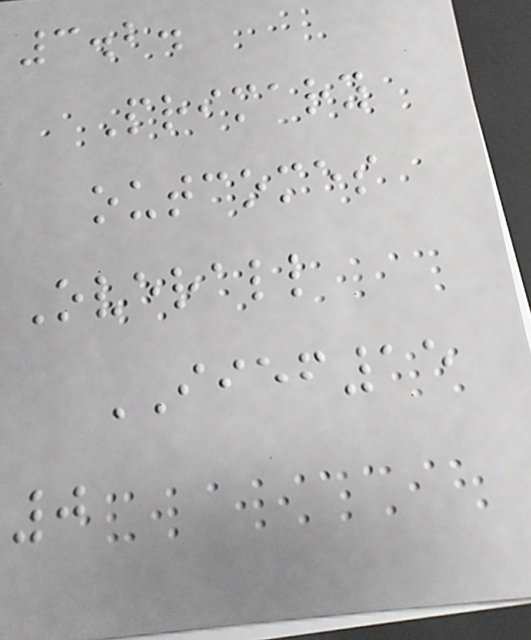3.2.
Primary
outcomes
Overall
IIEF15
0
